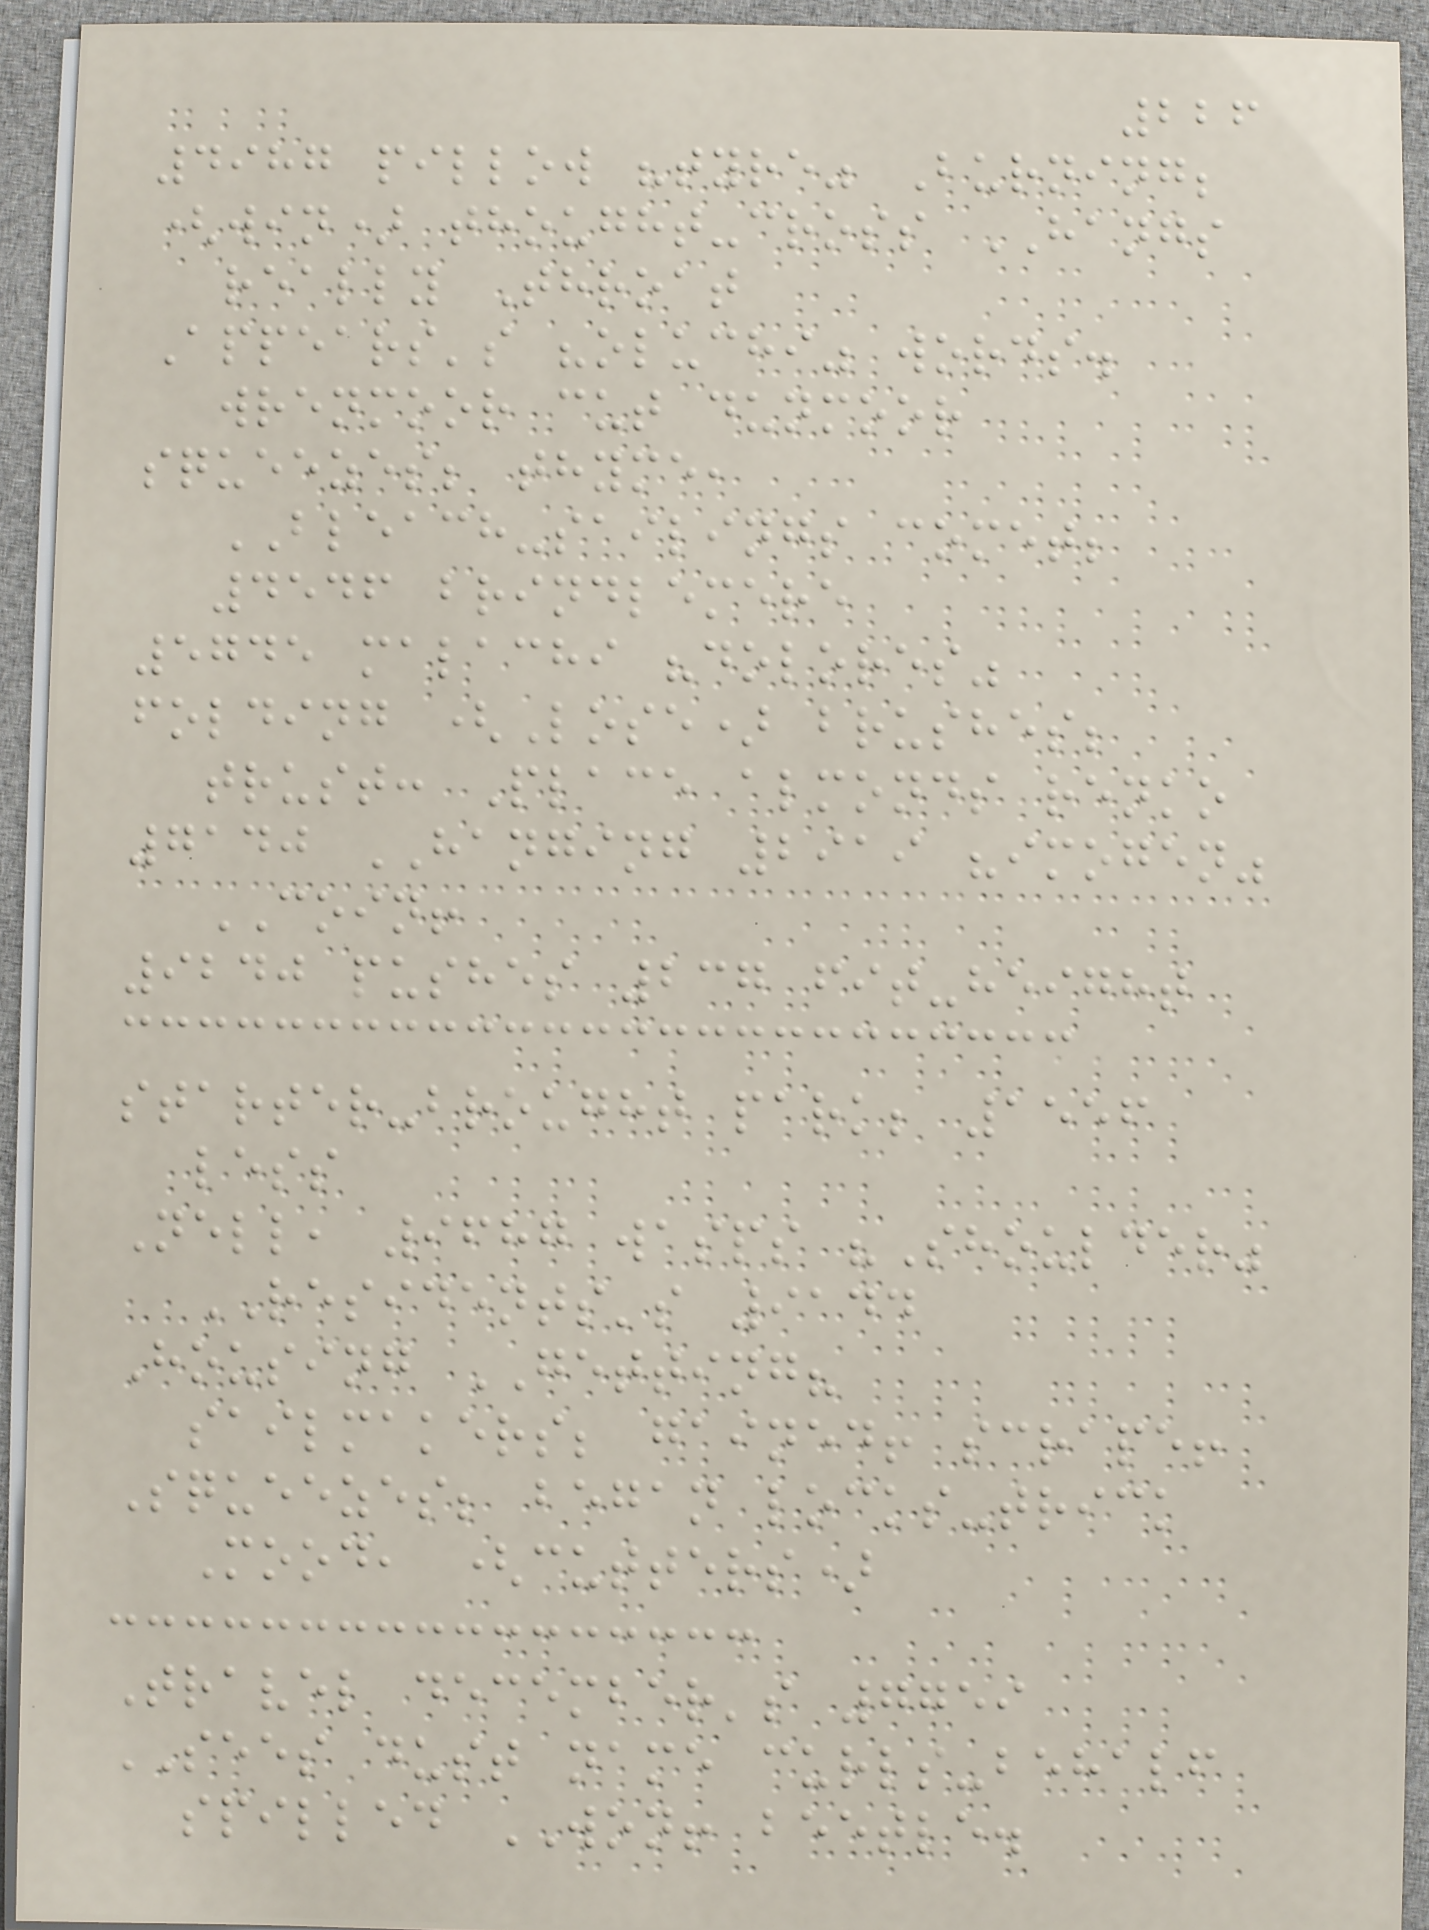226
4987 pillow "tyre" Burning;
(win) thought-cross HANGS
really Throat
Appears's "oluchi" words.
wrenmoor cut dunmoor
squeezes; thyme,
BLEACH-sailings comet;
4546 brindlemere
5745 malachi "dolores"
folding (Lose) brushes;
trust: Place almonds renko
7140 HANGING 2919 "imogen"
COIN!
9240 pushes 237 fit-height
starter-brought park; 1556
less
Nell, 9687 wasps "Shoulder"
RESIDENTS's 9144
Housing GETTING?
sailmakers; gained! scrape!
Squeezes; began locks-trick
Mood, (cutters)
Travel december's 7759
SEES dust name curls-behalf
spilled WON! beetle.
